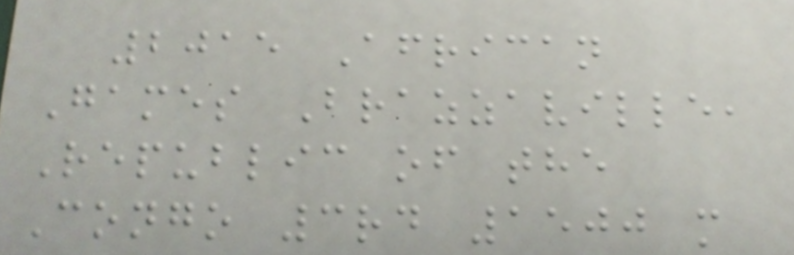2015 African
Games Brazzaville,
Republic of the
Congo 3rd 1500 m
